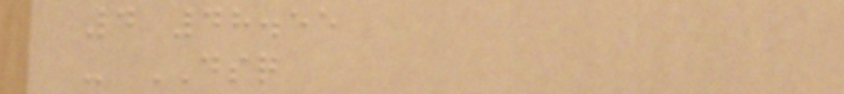4 48.55
- DSQ
